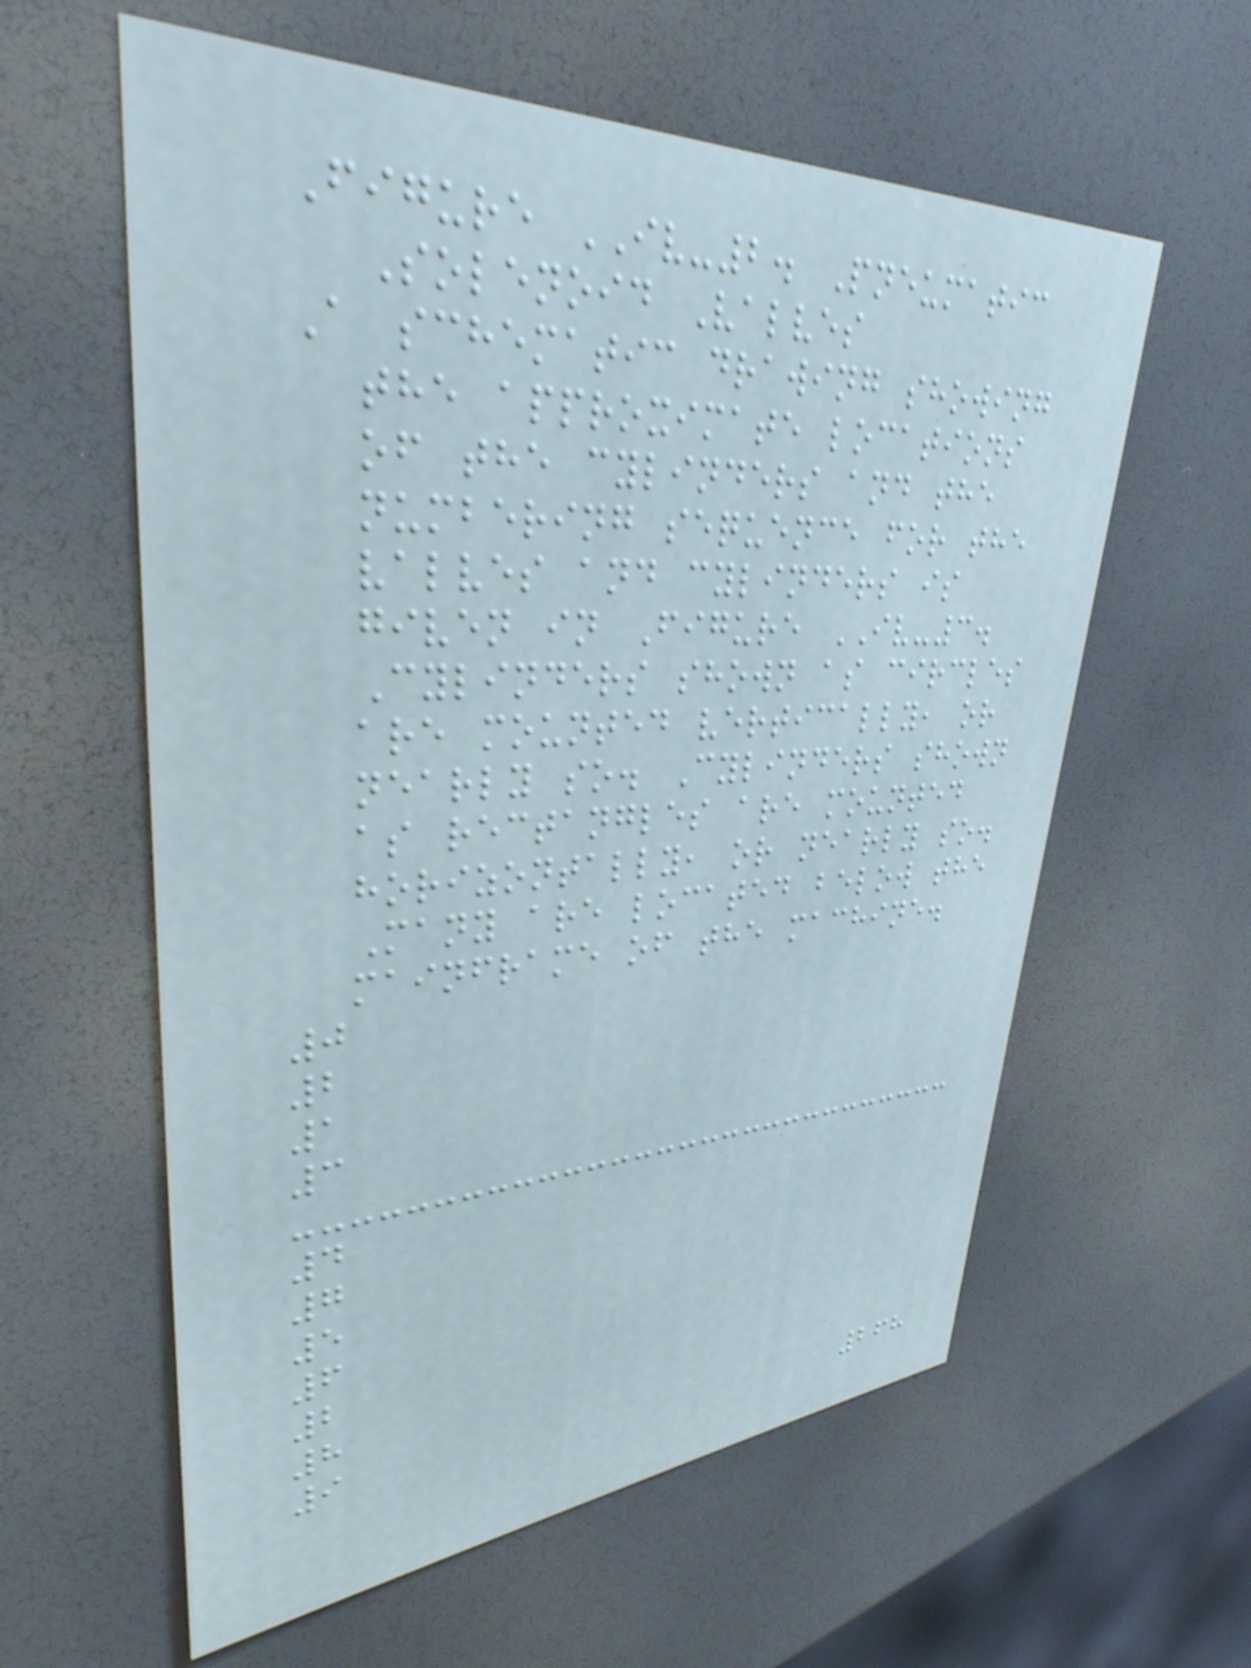Figure IV-2. Pneumatic
Solenoid Valves
A schematic drawing showing
the approximate locations
of the cylinders and the
numbering sequence for the
valves and cylinders is
given in Figure IV-3.
Cylinders shown as circles
are mounted vertically, or
nearly so. Cylinders shown
as rectangles are mounted
horizontally, or nearly so.
Many are located below the
mainframe of the machine.
0
2
1
3
4
7
5
6
2
8
9
268
